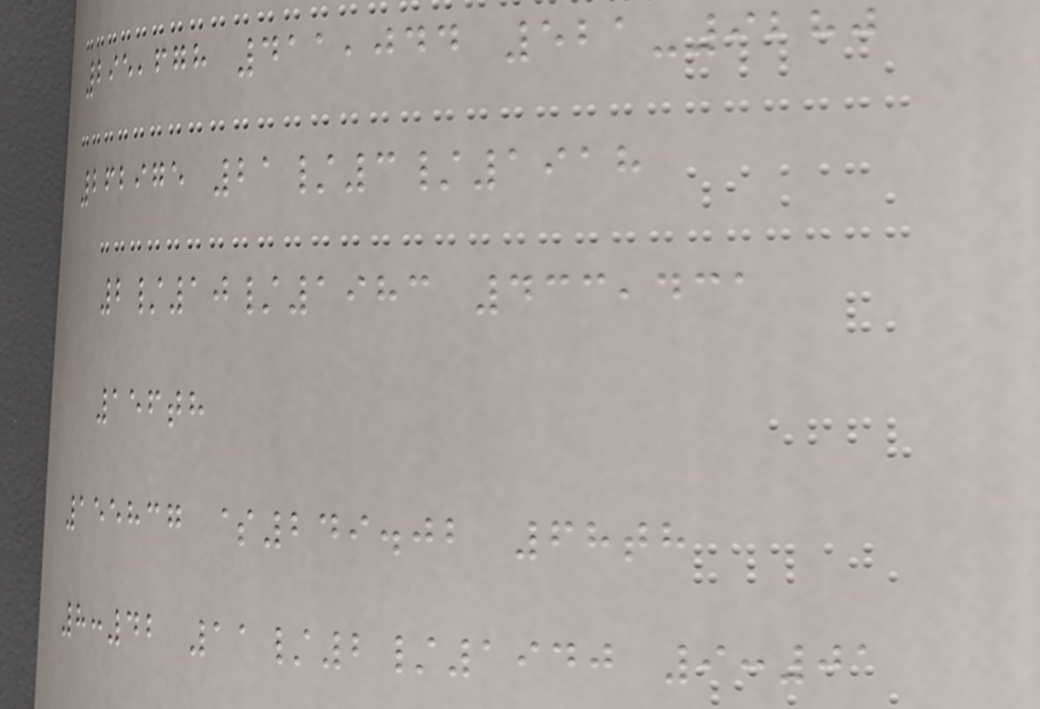295,678 411,044 521-9280
262975 21/3/1918
2/10/1983 433,431
156th
155837 $249.02 68th
8:42 11/2/1940 9:01
